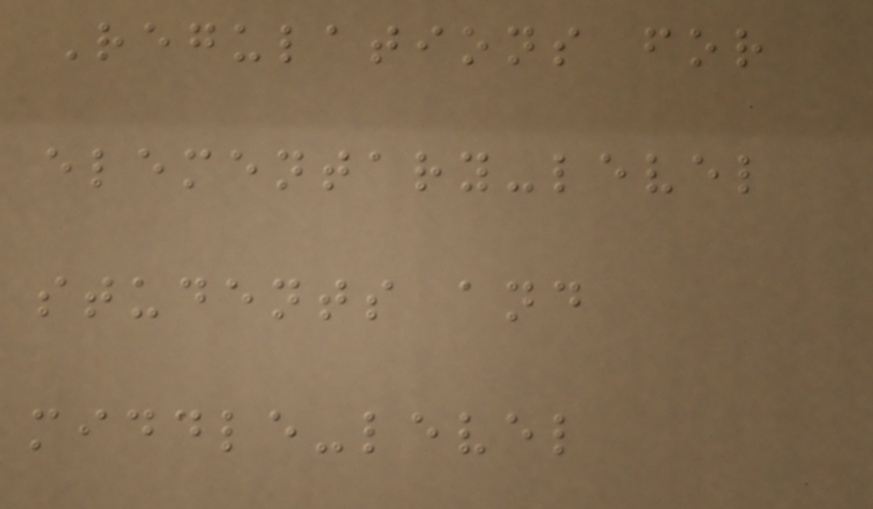Regulations for
elementary-level
students and
middle-level
